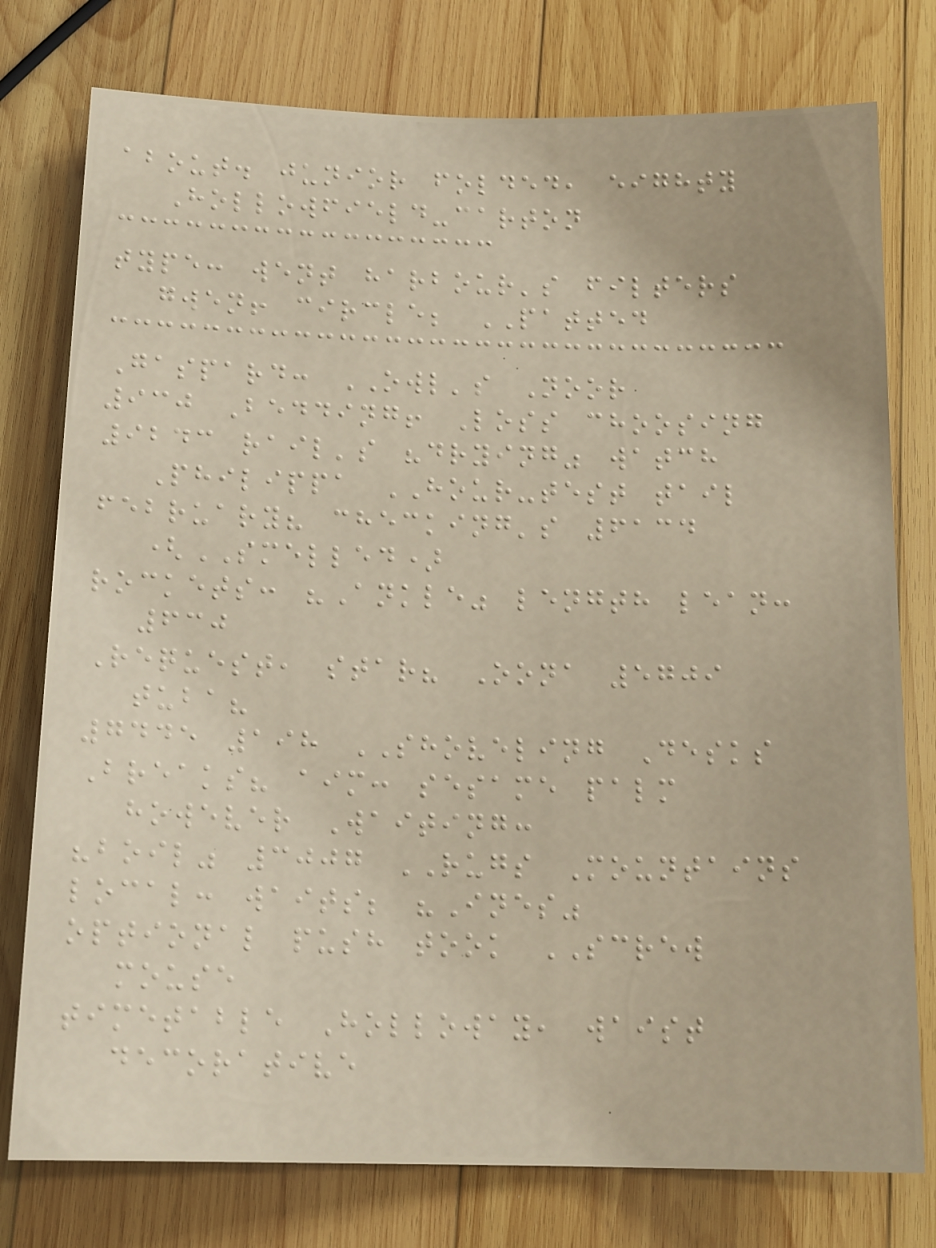about. junior folded, eighty
Hollowfield-carton
type: went harbour's filters
gwen! circle; PATTED
Gaspard: OWL's Noor
930 Bedding! Loss choosing
9243 rail's "drying" watch
Philippa HOUR-test tail
february? checking's 6134
(SMELLED)
rockets: "Ankle" length lean:
630
Request, star? Oona 5709
tuba?
7445 198 SHOVELING Desks
Breaks? aim: sesame palm
however Waiting:
"boil" 3007 RUGS Mountains
local: waits; "Ines"
optional push took SCREW
mouse
timetable Holloway, waist
decorative
